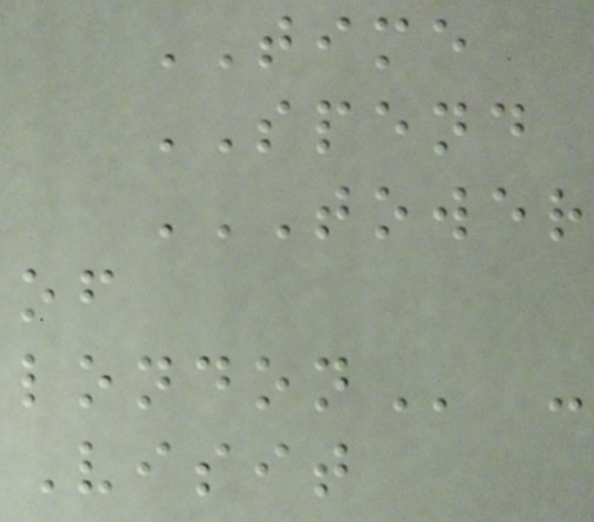TIME
SPEND
TOWER
OF
LONDON -
Visit
